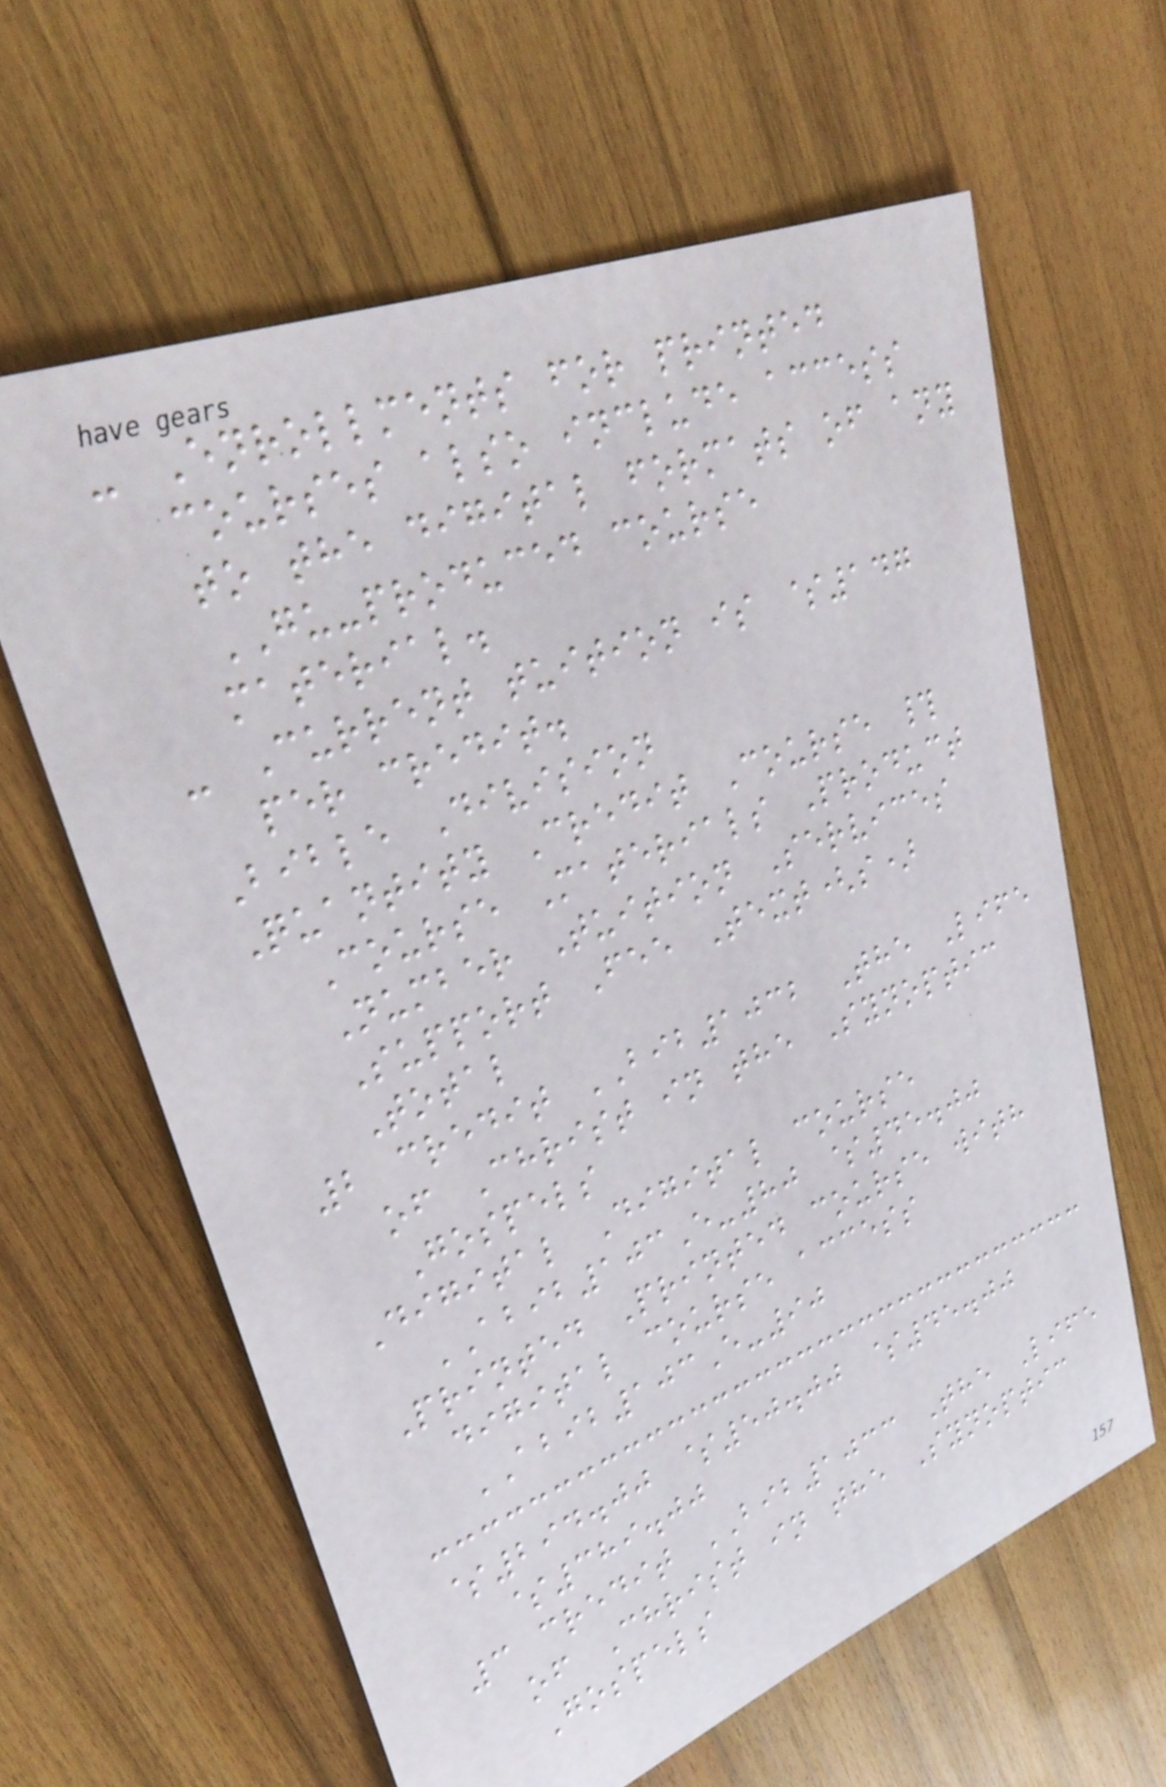- Enrollments for printed
courses also include access
to the digital formats of any
GU-produced course
material.
- Current tuition is $147
per credit.
Bible Division
Quantity Credit Course #
Course Materials Product
Number Tuition Services
Support Fee Text(s)
Total
2 credit BIB1032 The Life
of Christ in the Synoptic
Gospels
Digital Digital course
ABIB103E-80 $45.00
Printed Printed course with
digital course access
ABIB103E-90
$294.00 $50.00 $45.00
$389.00
3 credit BIB1033 The Life
of Christ in the Synoptic
Gospels
